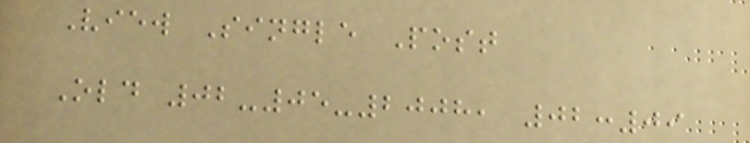View Single Post
Old 02-05-2008, 02:09
